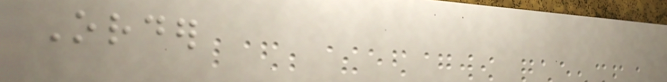Order
